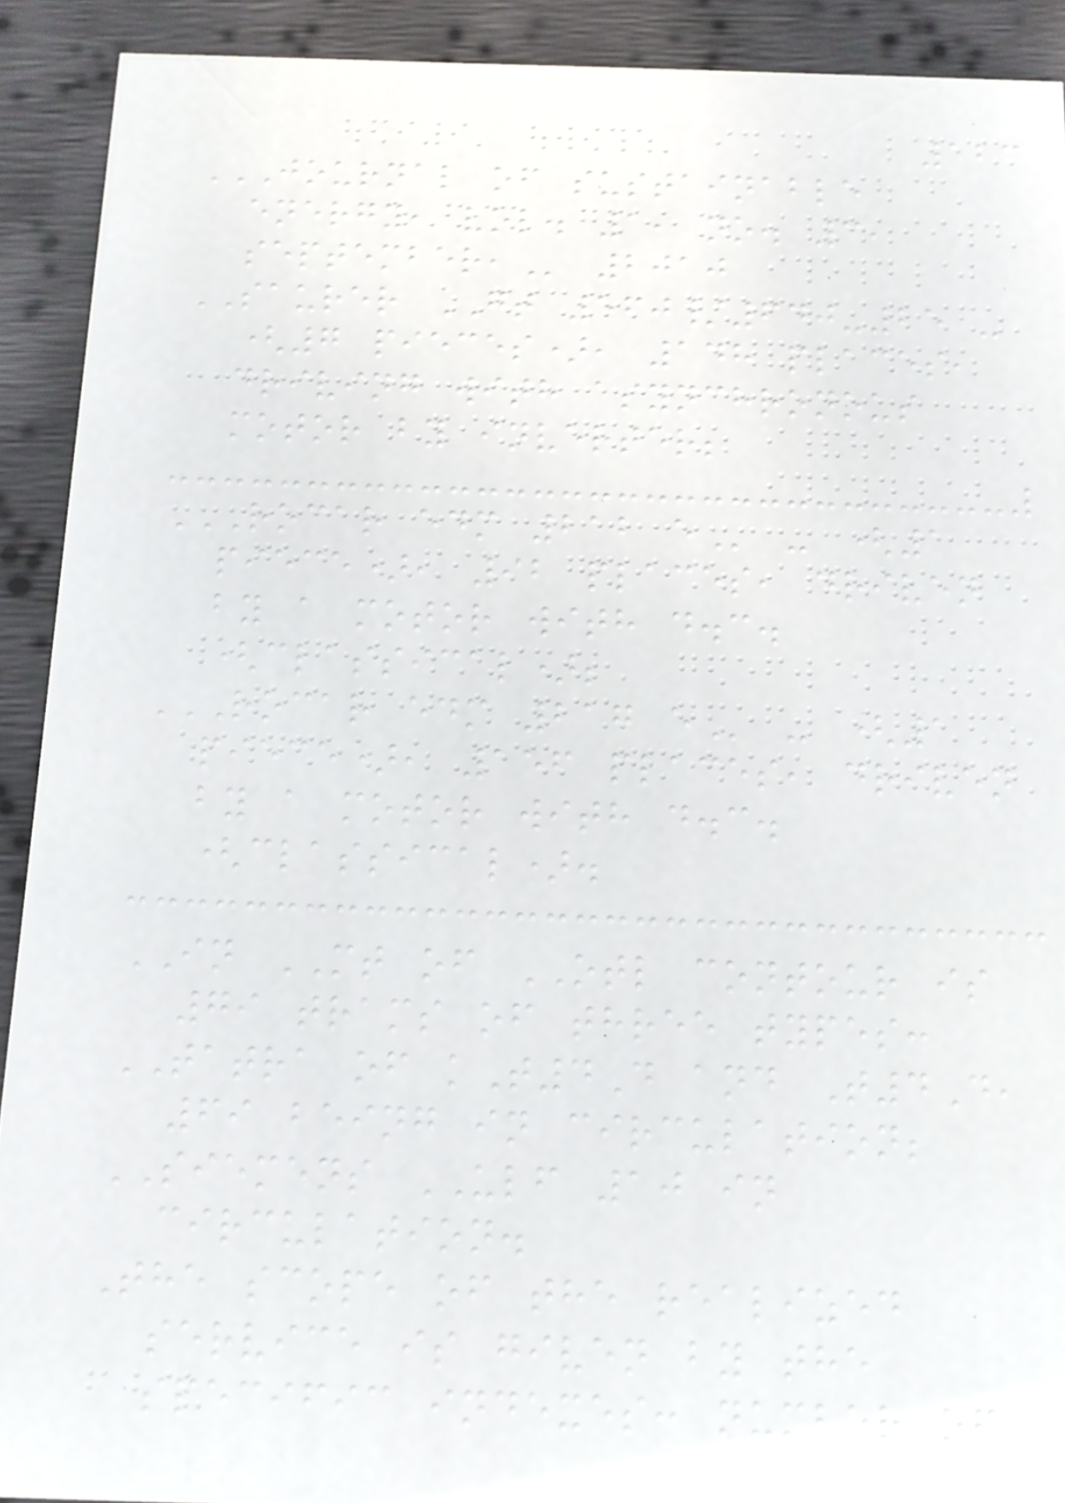123
JOURNAL OF SUSTAINABLE
ENERGY, VOL. 1, NO. 3,
SEPTEMBER, 2010
SAURER GT 560/640-25 -
(7 pieces), 148 places,
driving with asynchronous
motor by inverter;
ROCAR EDM 212 E - (1
piece), 92 places, driven
by a motor with d.c.
(classical);
ROCAR EDM 217 E - (1
piece), 156 places, driven
by a motor with d.c.
(classical).
IN MT of OTL contour is
79 trams of three types:
TATRA of kT4D and T4D,
69 being in circulation;
SIEMENS ULF 10 in
circulation.
The scope of the realized
service is given by the
specific indexes: number of
